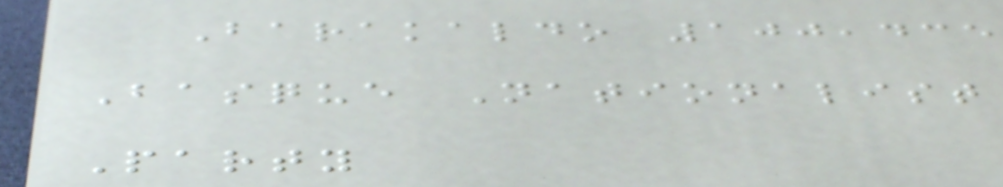Barakaldo 100,435
Basque Nationalist
Party
